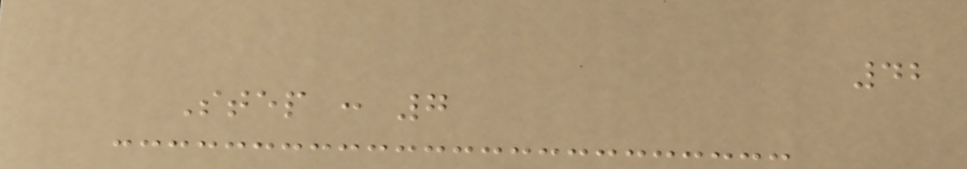42
Step : 7
